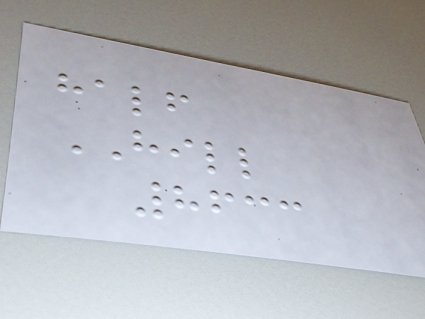half
HILL
8633
